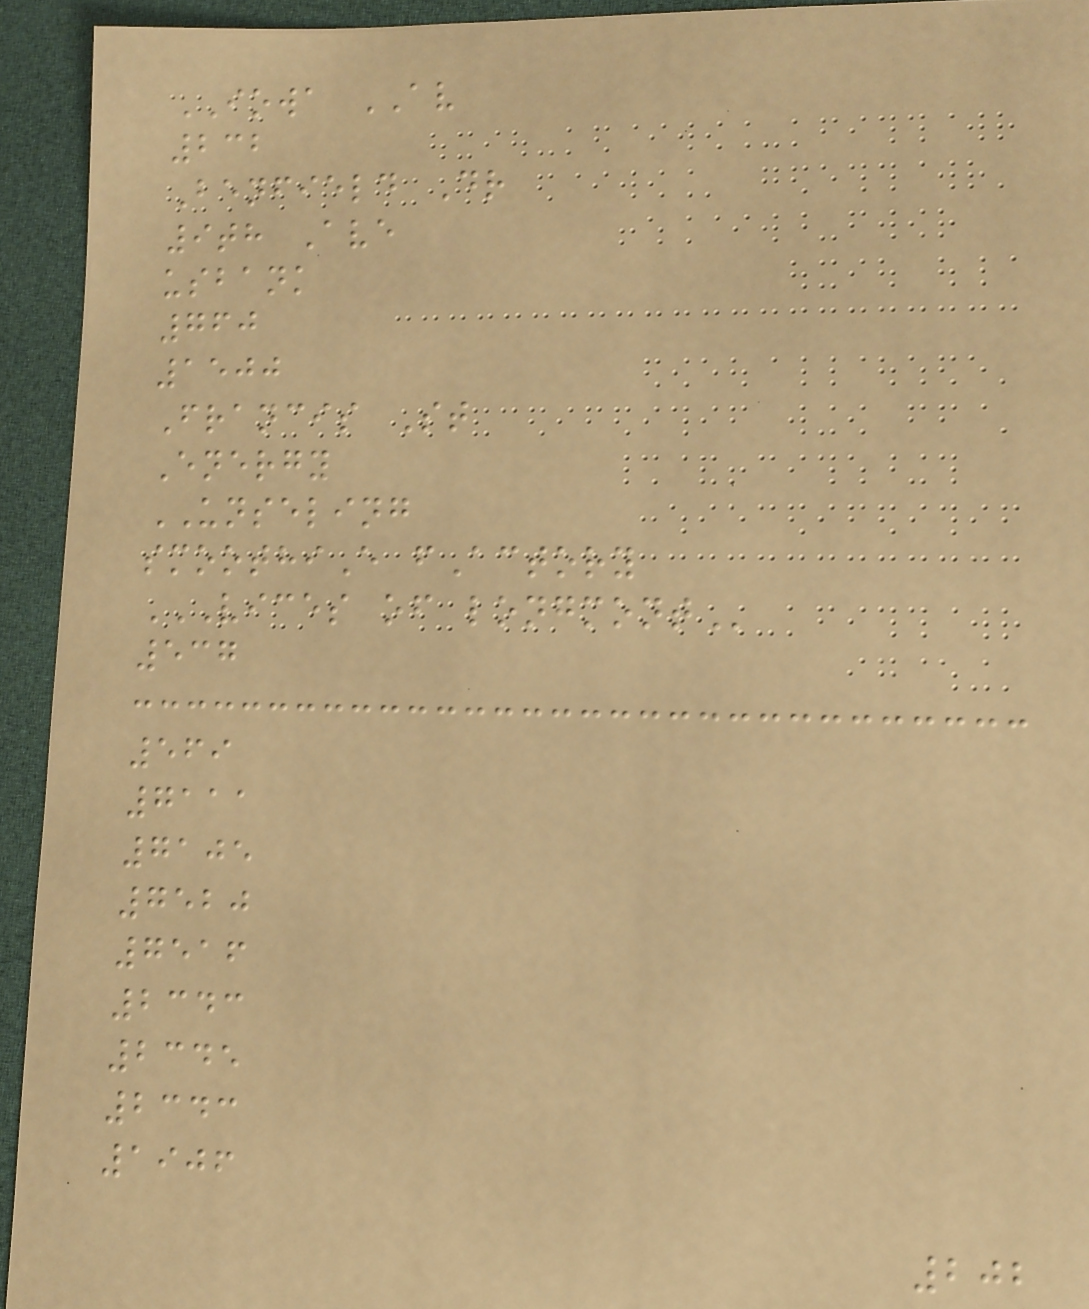IOWA AV
232
Benfield Dr
9th Ave
usbank
760
1500
Francis St
Energy
UNSELING
smoothiE fActory
VICES OF LONGMONT
537
569
7111
7105
7520
7516
2343
2345
2343
1906
202
